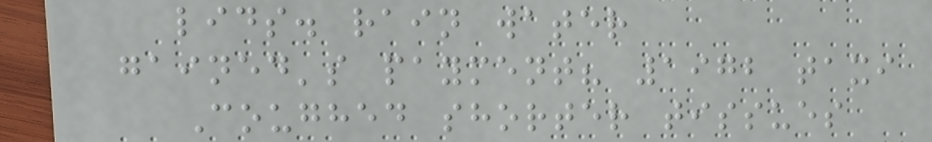lids. rain water
gained's payment? 1972 taxi
Coughed shorter tissues
